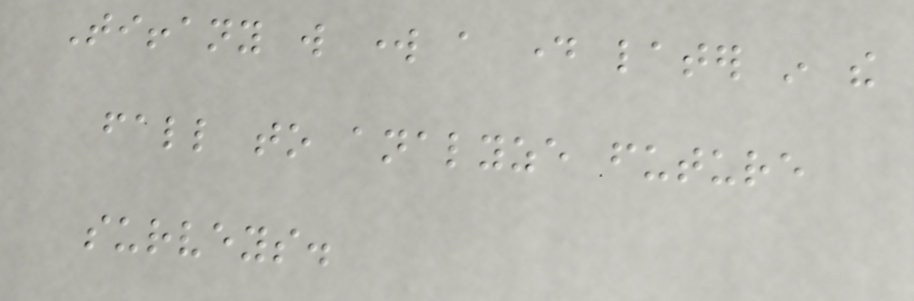Tiffany will work a day later in the
fall to analyze future
surveys.
